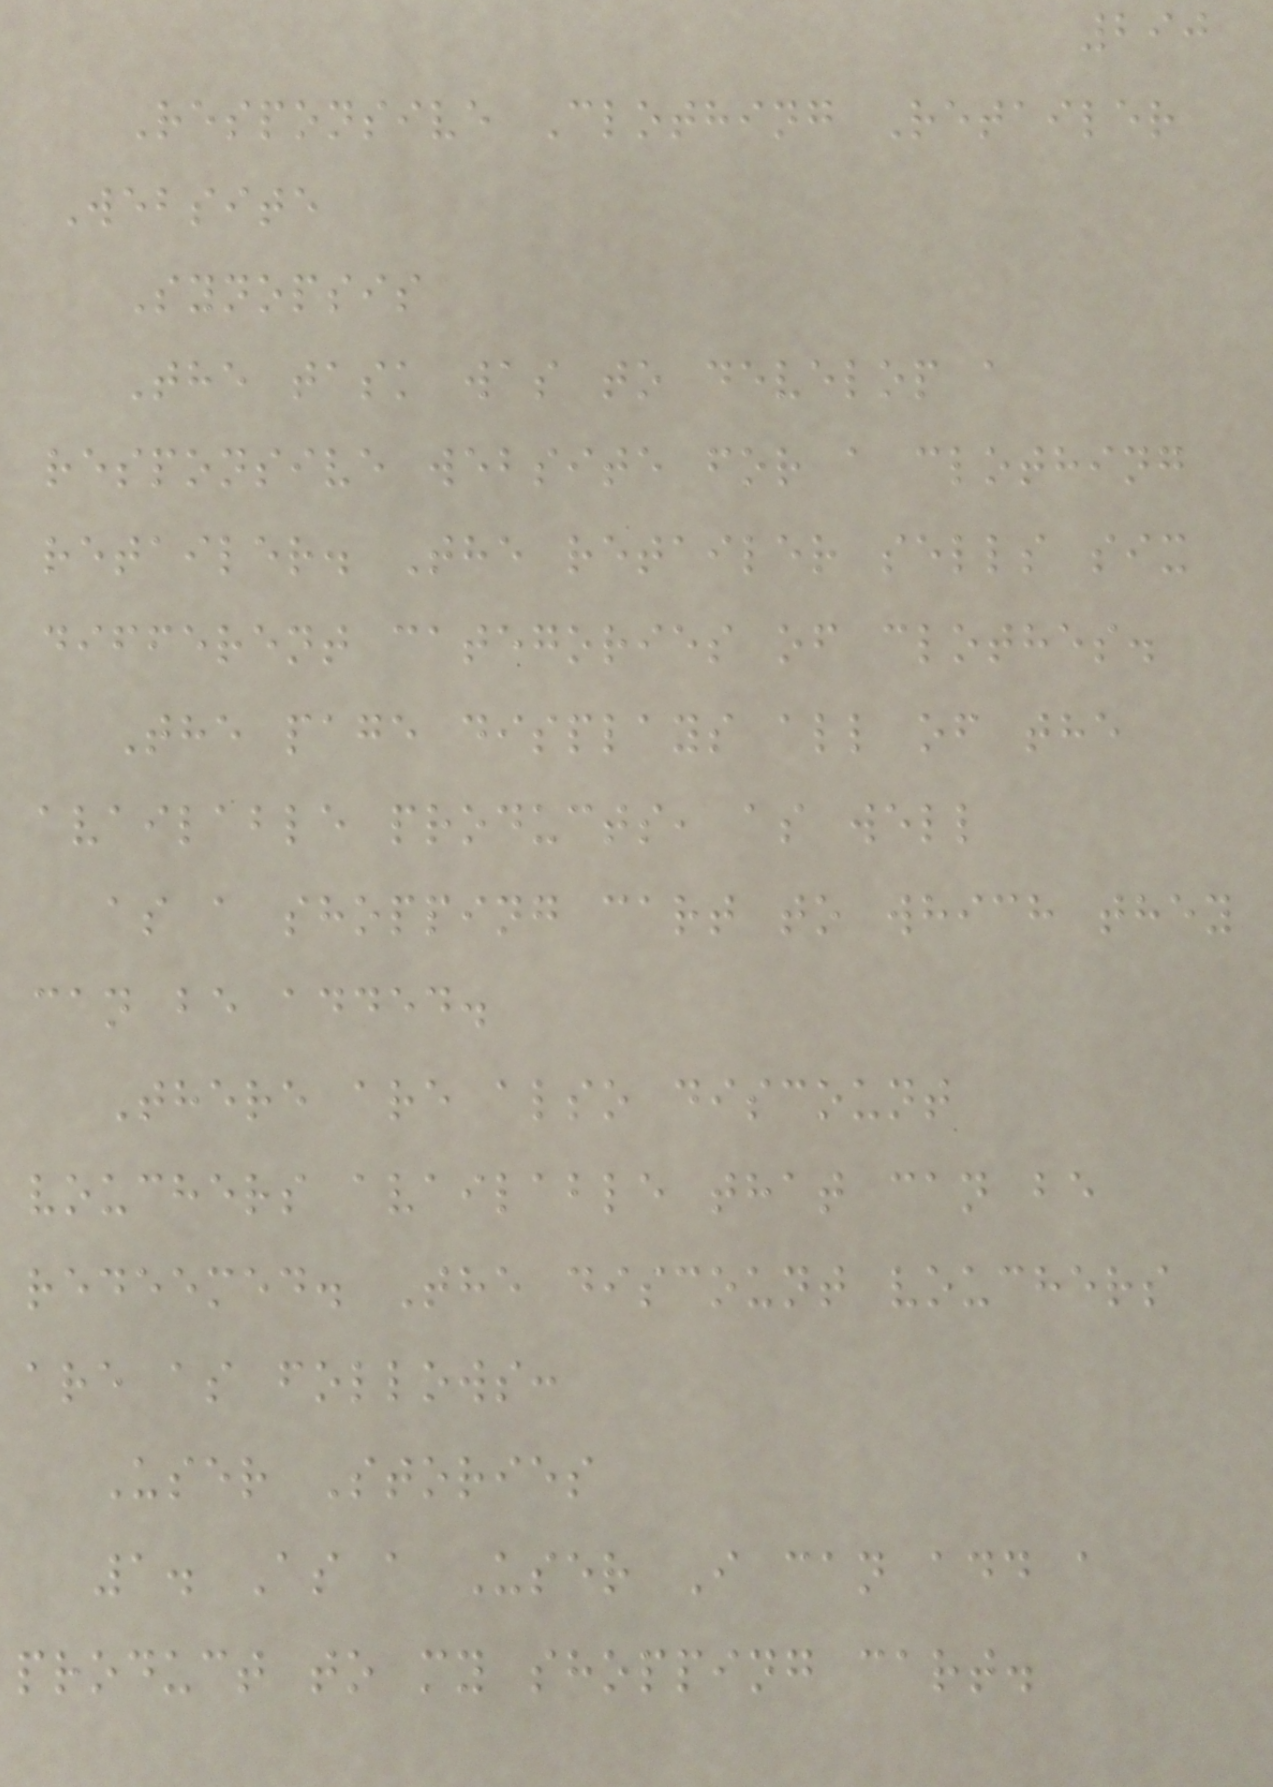290
Responsive Clothing Retailer
Website
Synopsis
The task was to develop a
responsive website for a clothing
retailer. The retailer sells six
different categories of clothes.
The page displays all of the
available products, as well
as a shopping cart to which they
can be added.
There are also discount
vouchers available that can be
redeemed. The discount vouchers
are as follows:
User Stories
1. As a User I can add a
product to my shopping cart.
